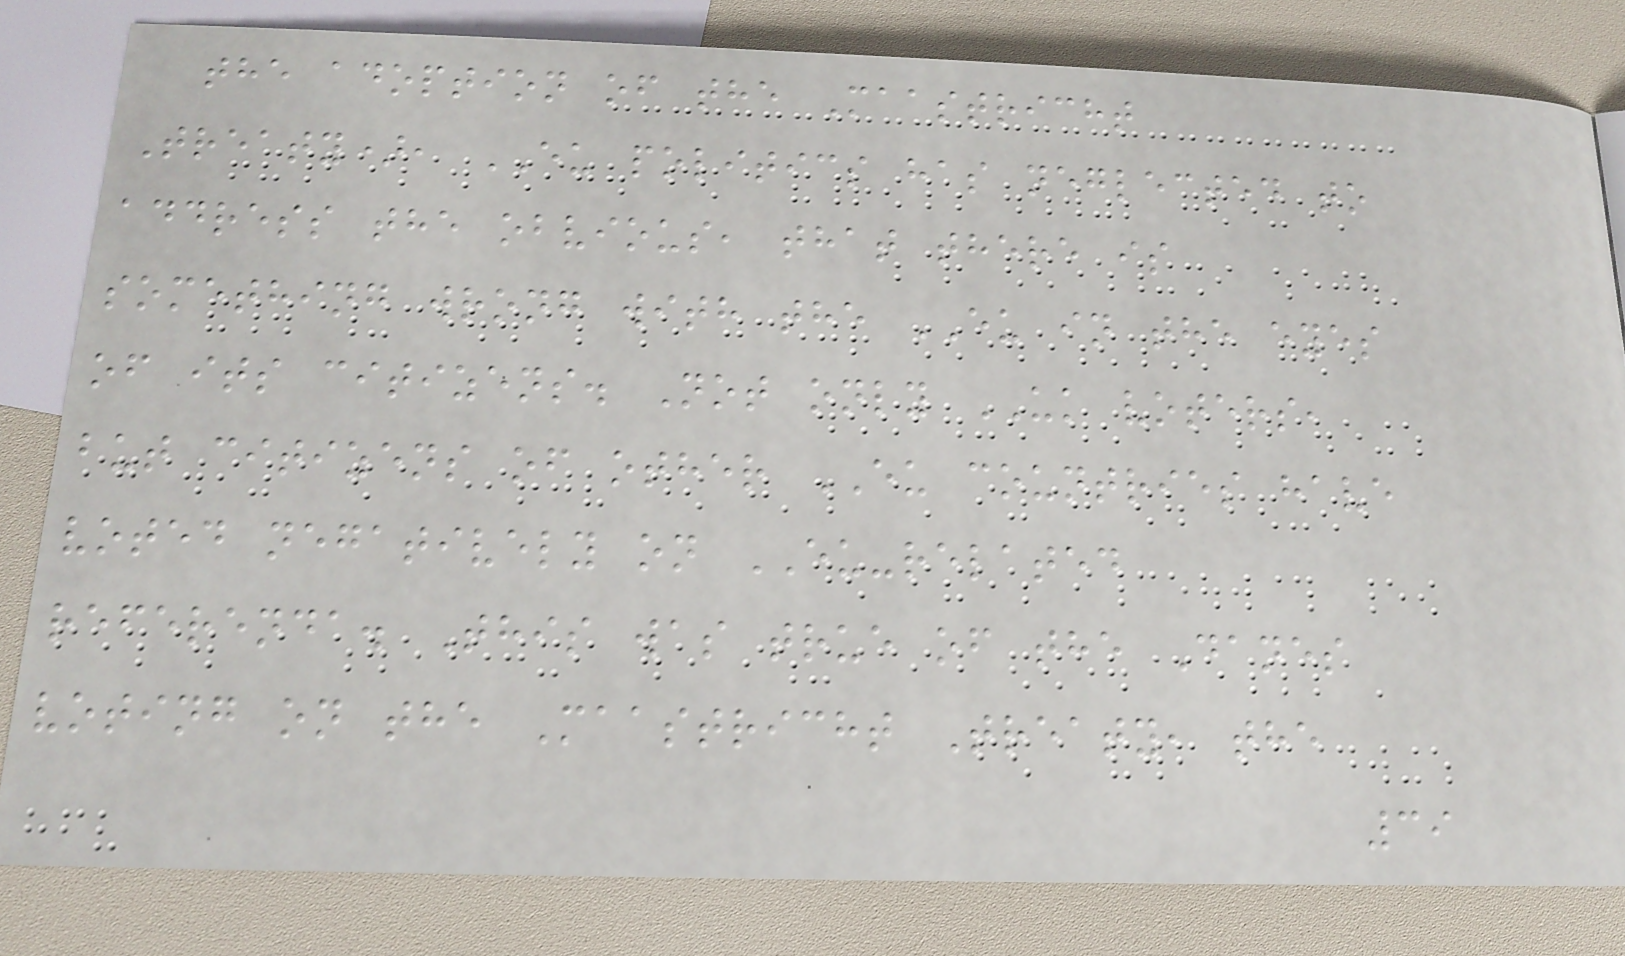the adoption of the Maastricht
Treaty), EU politics has neglected to
address the obvious, that there is
something wrong with the EU in the eyes
of its citizens. Not only UK voters,
but citizens of other EU countries have
voted negatively on EU-related
referenda. This was true of the Danes
voting on the Maastricht Treaty, the
39
